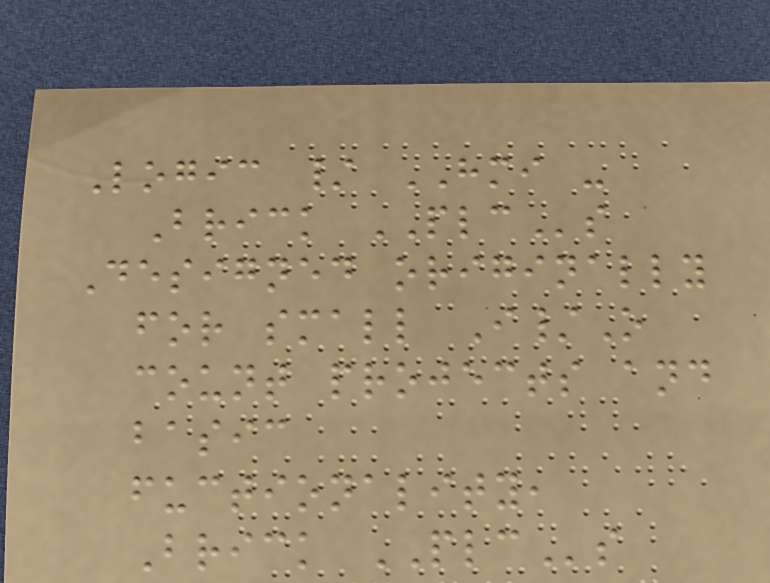Logic / HMI -
Brick PLCs
Designed originally
for small I/O
count projects and
basic
fuctionality,
Brick PLCs
